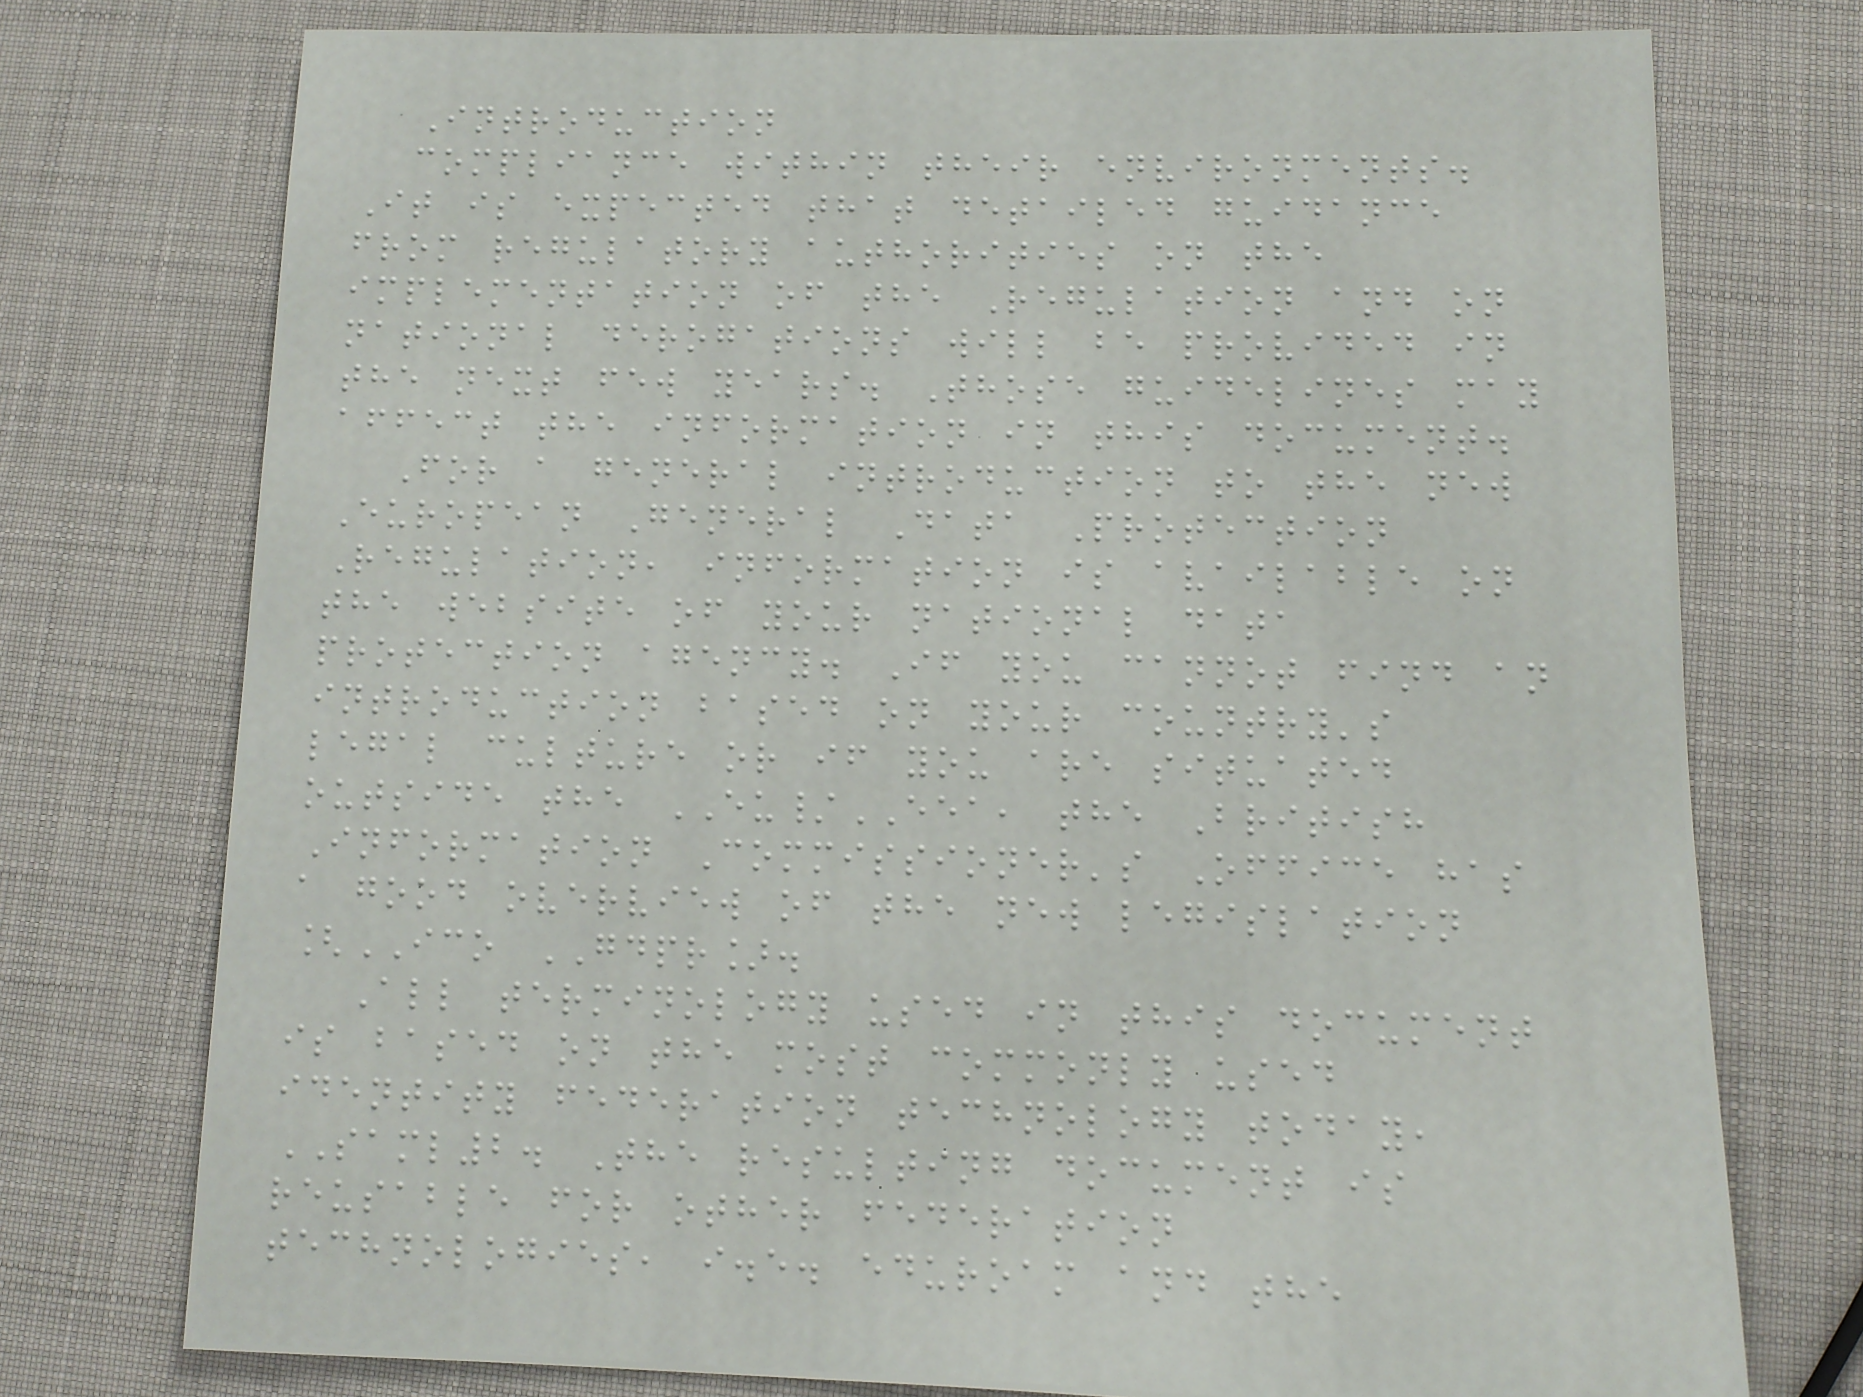Introduction
compliance within their environments.
It is expected that detailed guidance
from regulatory authorities on the
implementation of the Regulation and on
national derogations will be provided in
the next few years. Those guidelines may
affect the information in this document.
For a general introduction to the new
European General Data Protection
Regulation, information is available on
the website of your national data
protection agency. If you cannot find an
introduction based on your country's
legal culture or if you are situated
outside the EU/EEA, the British
Information Commissioner's Office has
a good overview of the new legislation
[ICO GDPR].
All terminology used in this document
is based on the most commonly used
identity federation technology today,
SAML2. The resulting document is
reusable for other federation
technologies, i.e. eduroam and the
